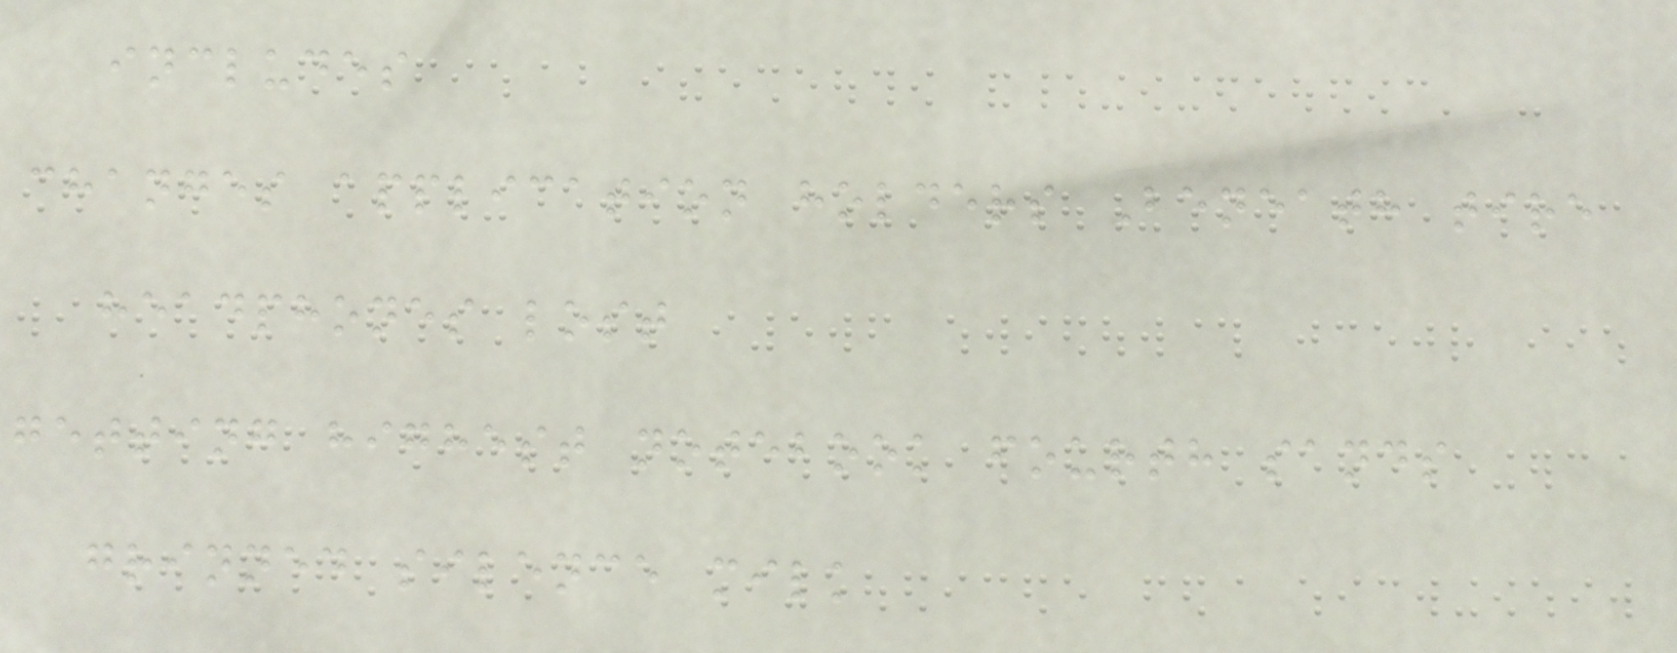includes
changes application holders Beneath tire
headphones lost
getting highest notebook fourth sands
grinned silence milk
